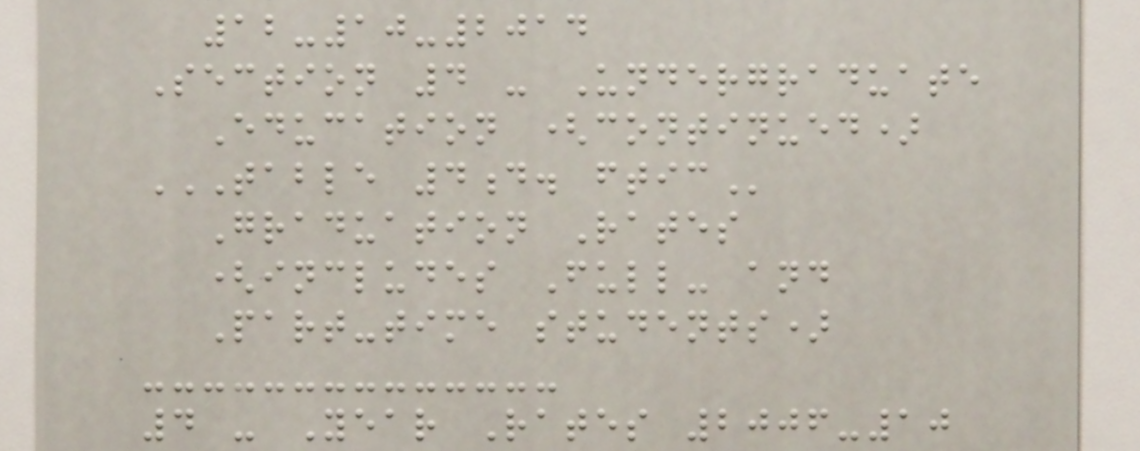12-10-2014
Section 4 - Undergraduate
Education (continued)
TABLE 4D. FTIC
Graduation Rates
(includes Full- and
Part-time students)
4 - Year Rates 2006-10
